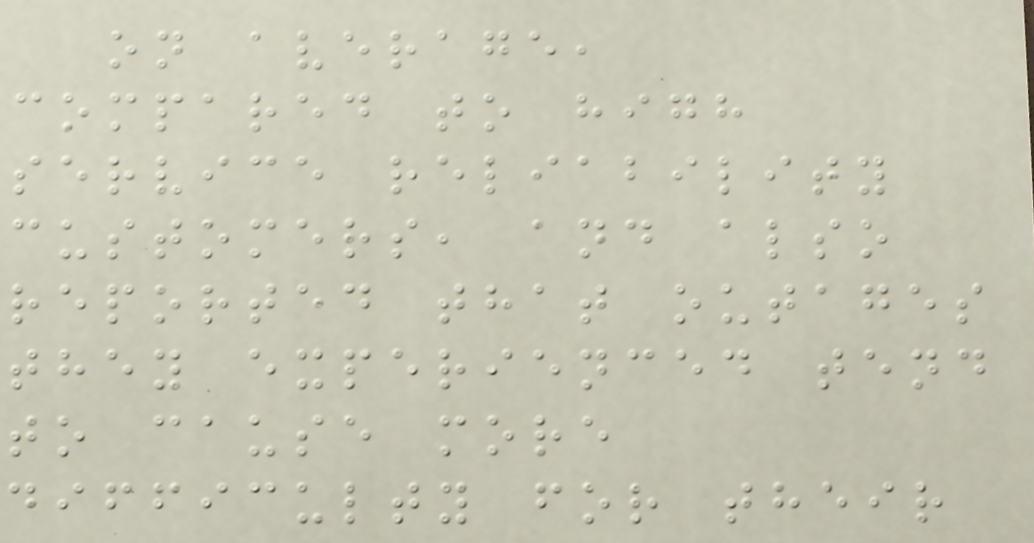on average,
compared to high
service reliability
customers, and also
reported that outages
they experienced tend
to cause more
difficulty for their
